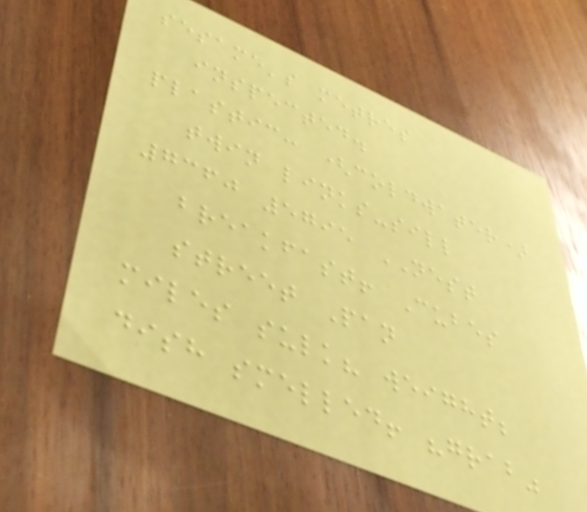sesame's metres
inspected.
plastic: (coldwater)
twin links-sill
7360 5795 NEST
breakfast! Cubes
street Pan
miles sulk? weight;
dish smelled! "grab"
